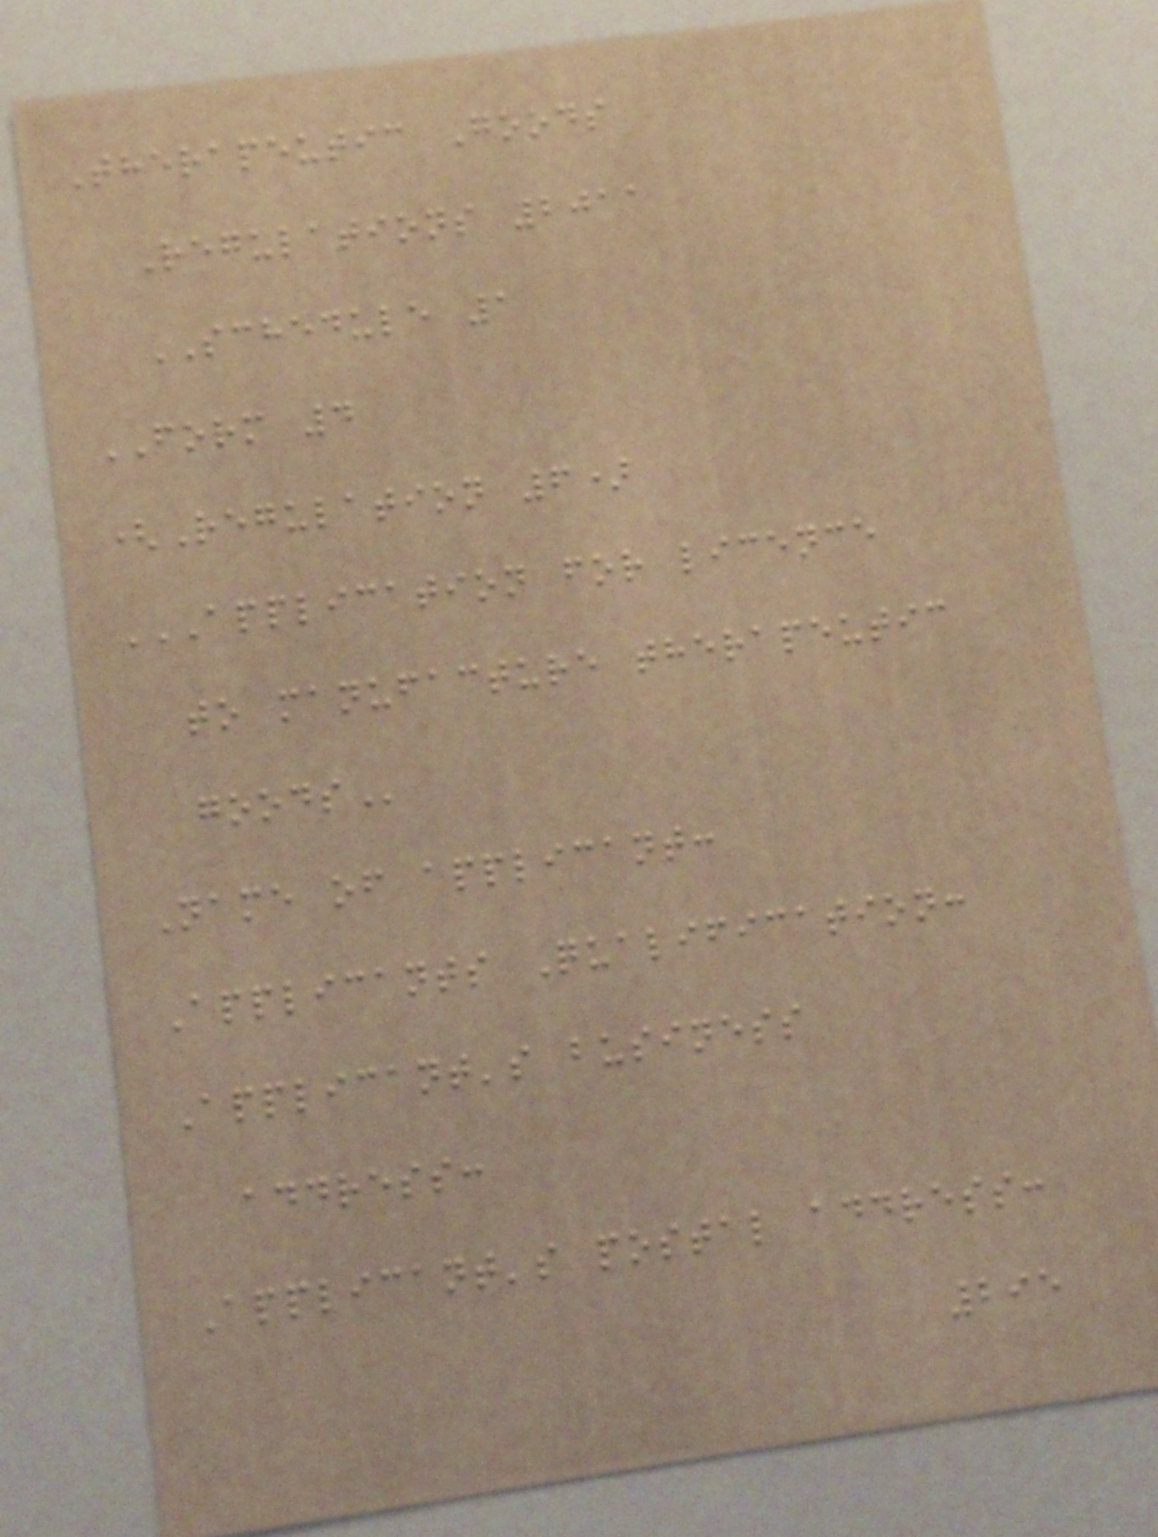Therapeutic Goods
Regulations 2011
SCHEDULE 1
FORM 4
(Regulation 6)
APPLICATION FOR LICENCE
TO MANUFACTURE THERAPEUTIC
GOODS
Name of applicant:
Applicants Qualification:
Applicant's business
address:
Applicant's postal address:
295
